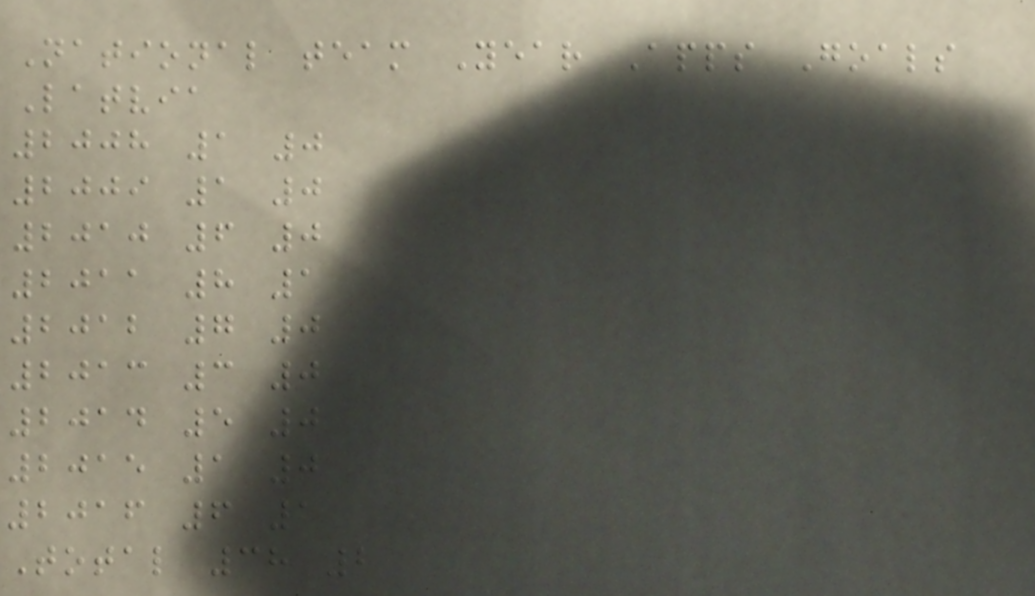National team Year Apps Goals
Latvia
2008 1 0
2009 1 0
2010 6 0
2011 8 1
2012 7 0
2013 3 0
2014 5 0
2015 1 0
2016 6 1
Total 38 2
